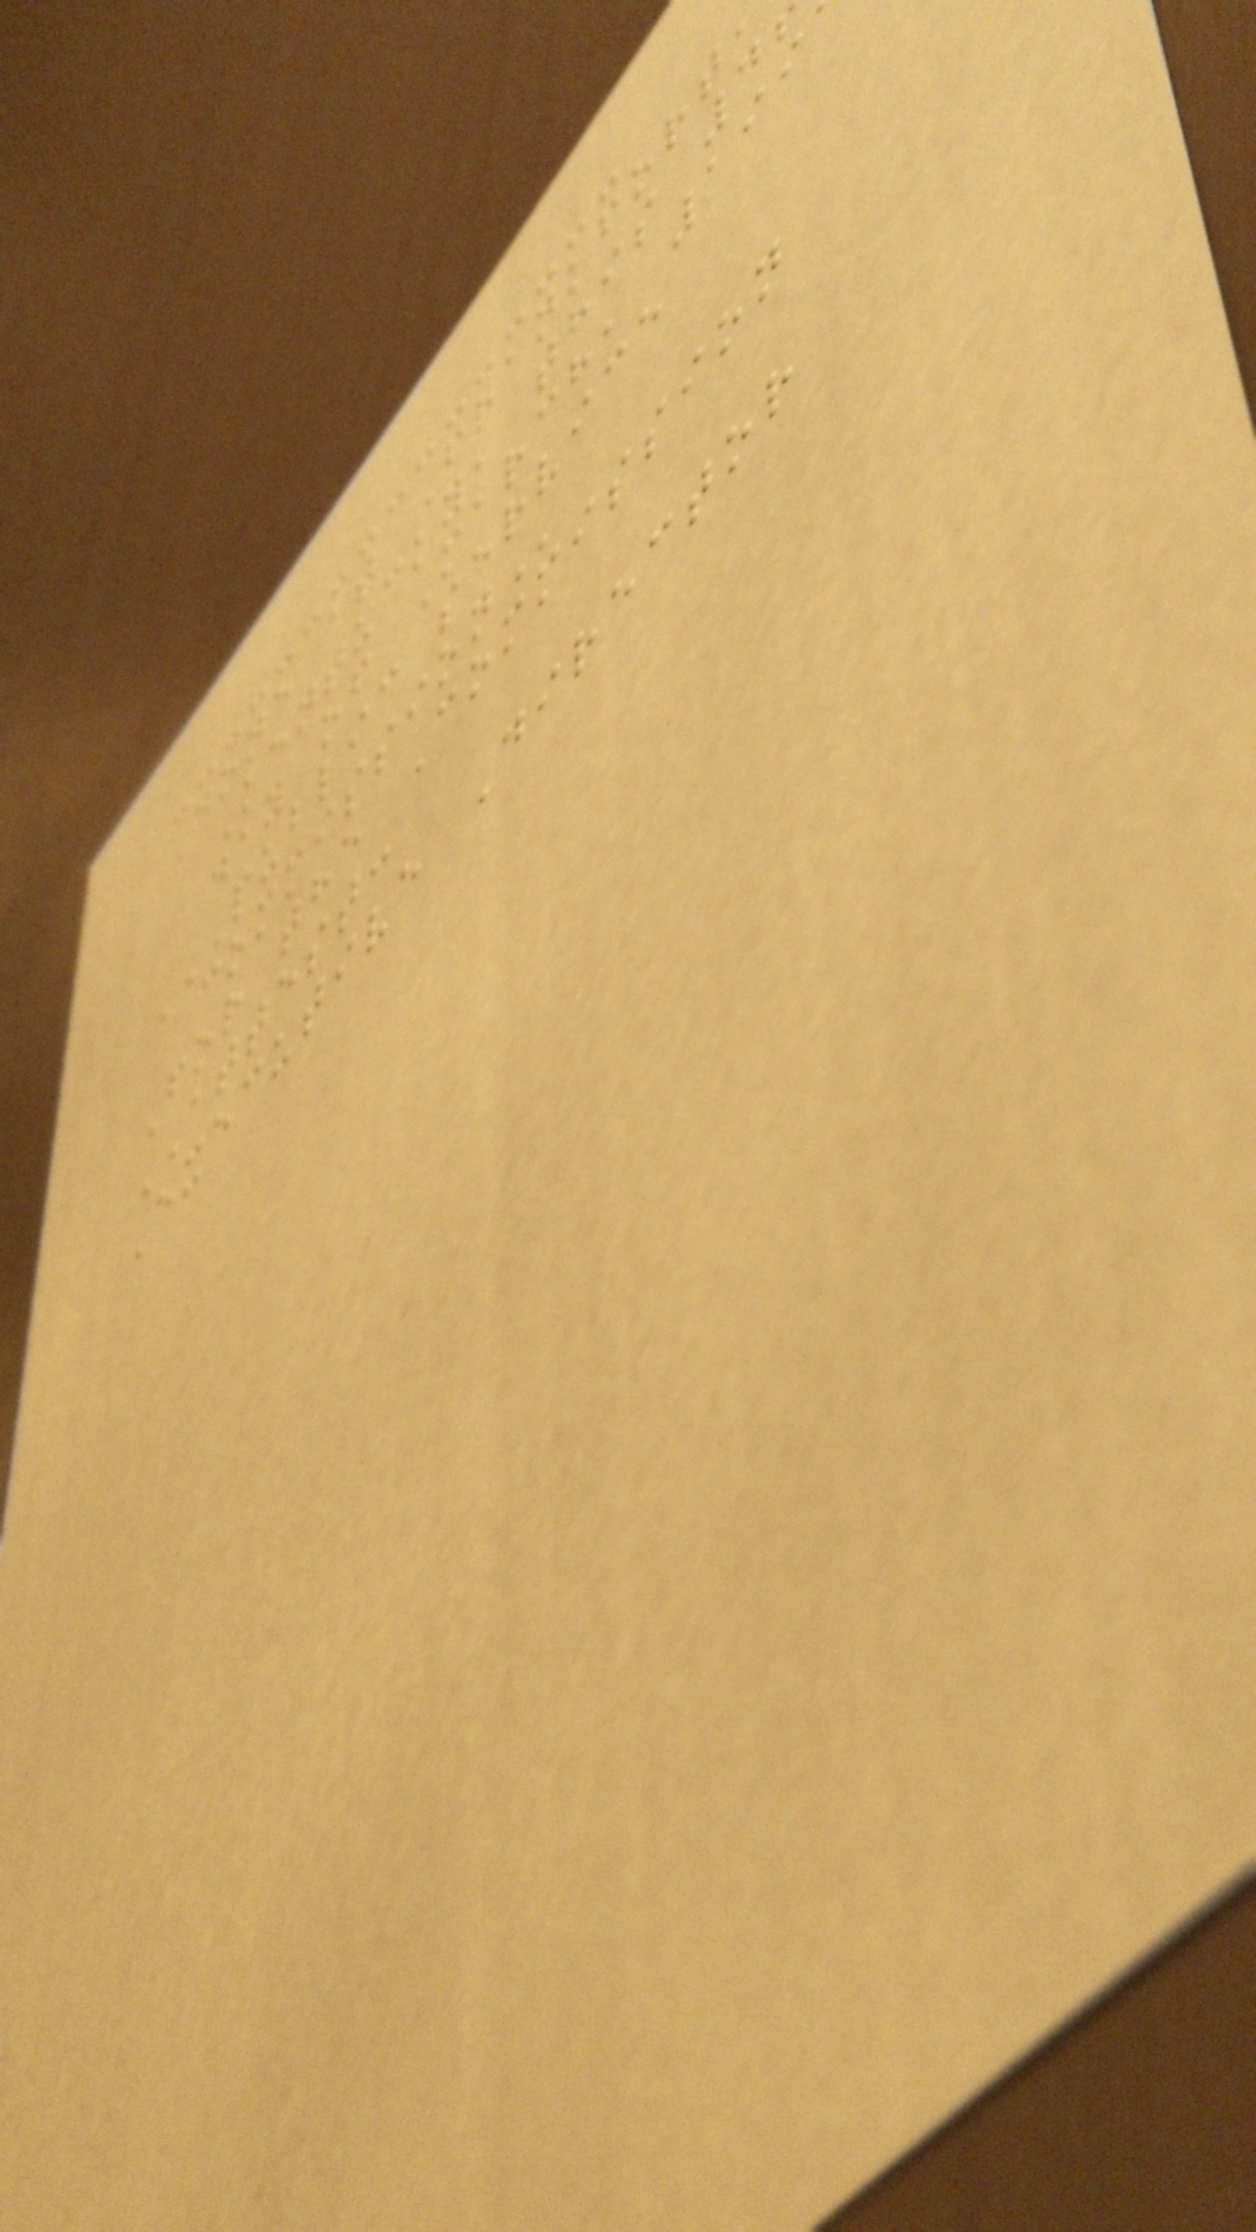Done at Frankfort
Kentucky, this 4
day of March, 199
PUBLIC SERVICE
For the Commission
ATTEST:
Executive Director
